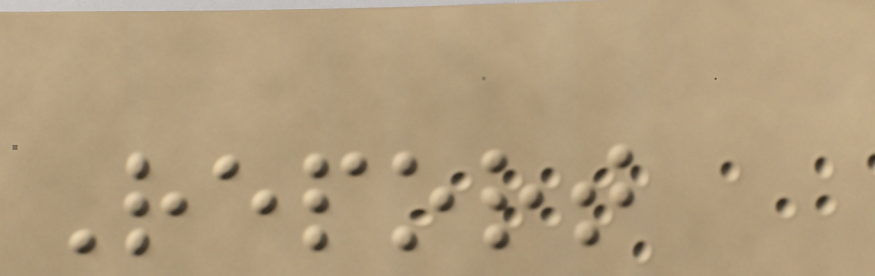Report
